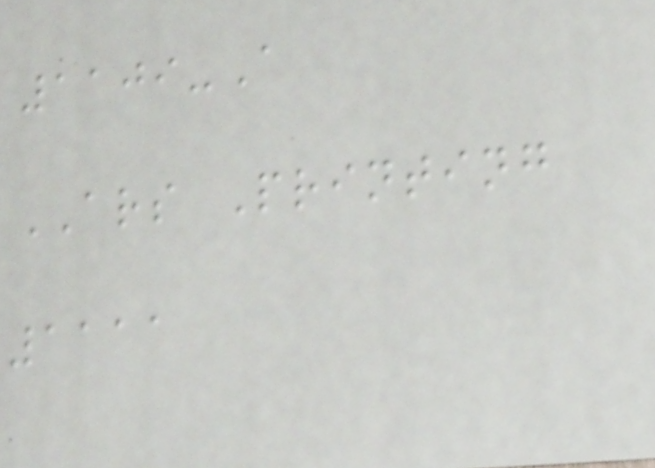1109-A
ARS Printing
1111
